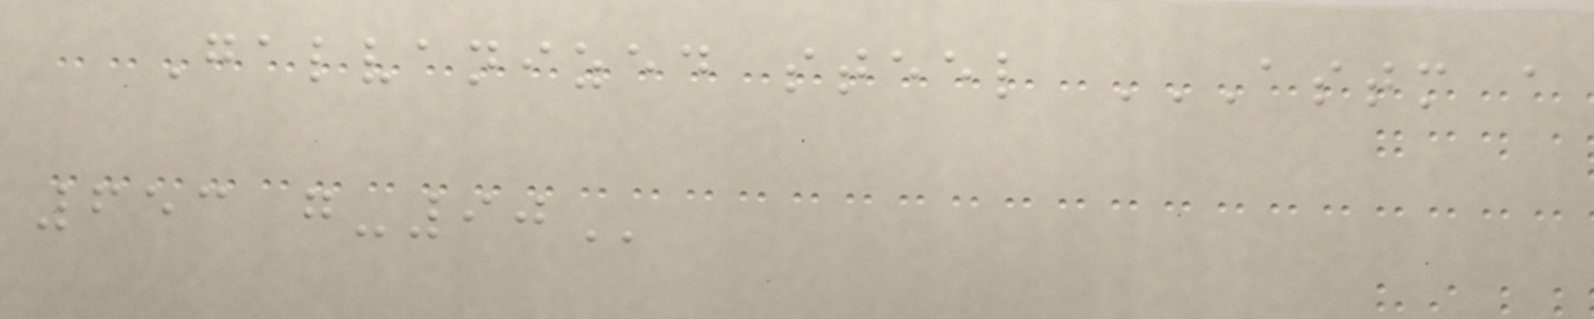Galvanized steel ASTM A
653 G-90
